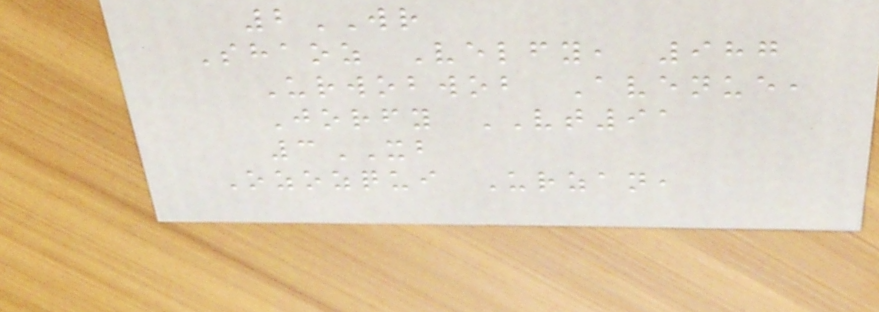2WR
Shaoz Velfy, 987
Urwobwob Avenue,
Jorfy VT91
3XB
Ozozqui Urzan,
